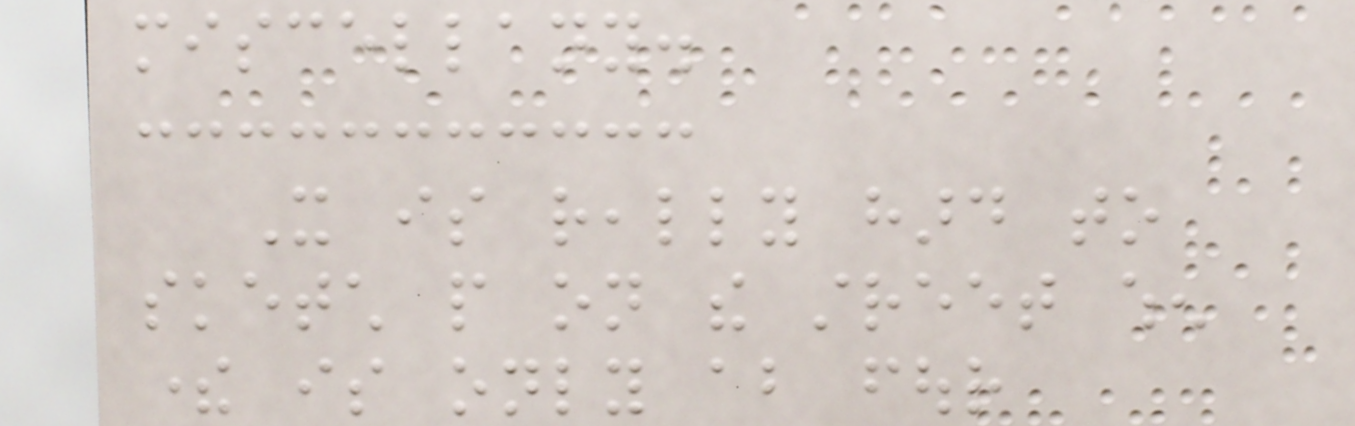miscellany.
It is really hard to
sketch people on the street when
there is only about four
